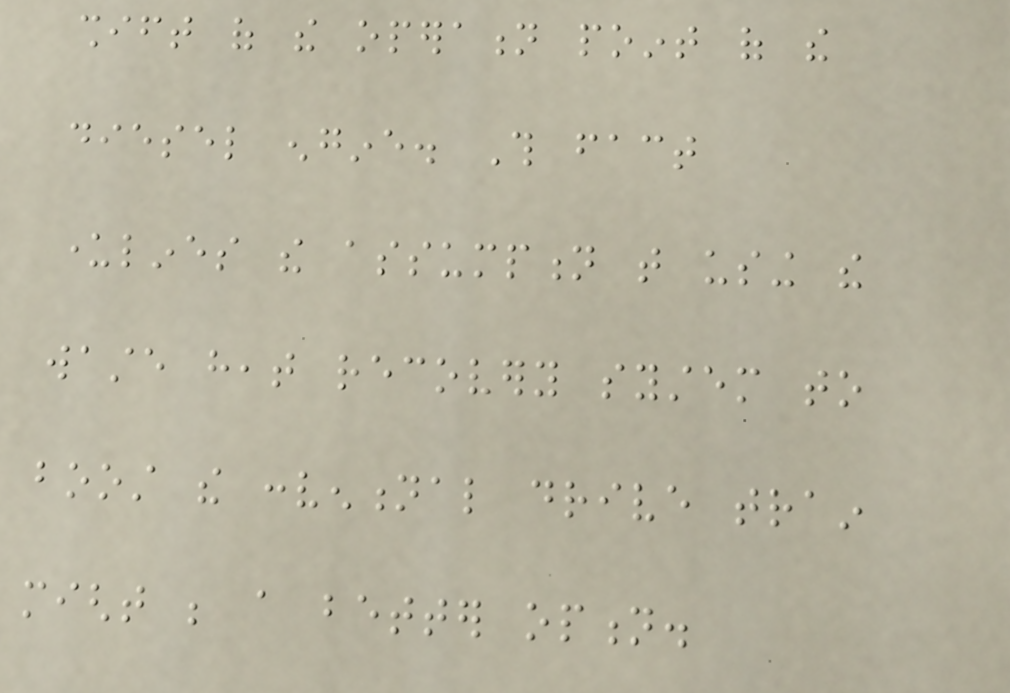shift of the operation point of the
diesel engine. This fact
underlines the assumption that using the
waste heat recovery system to
boost the conventional drive train
might be a better option.
